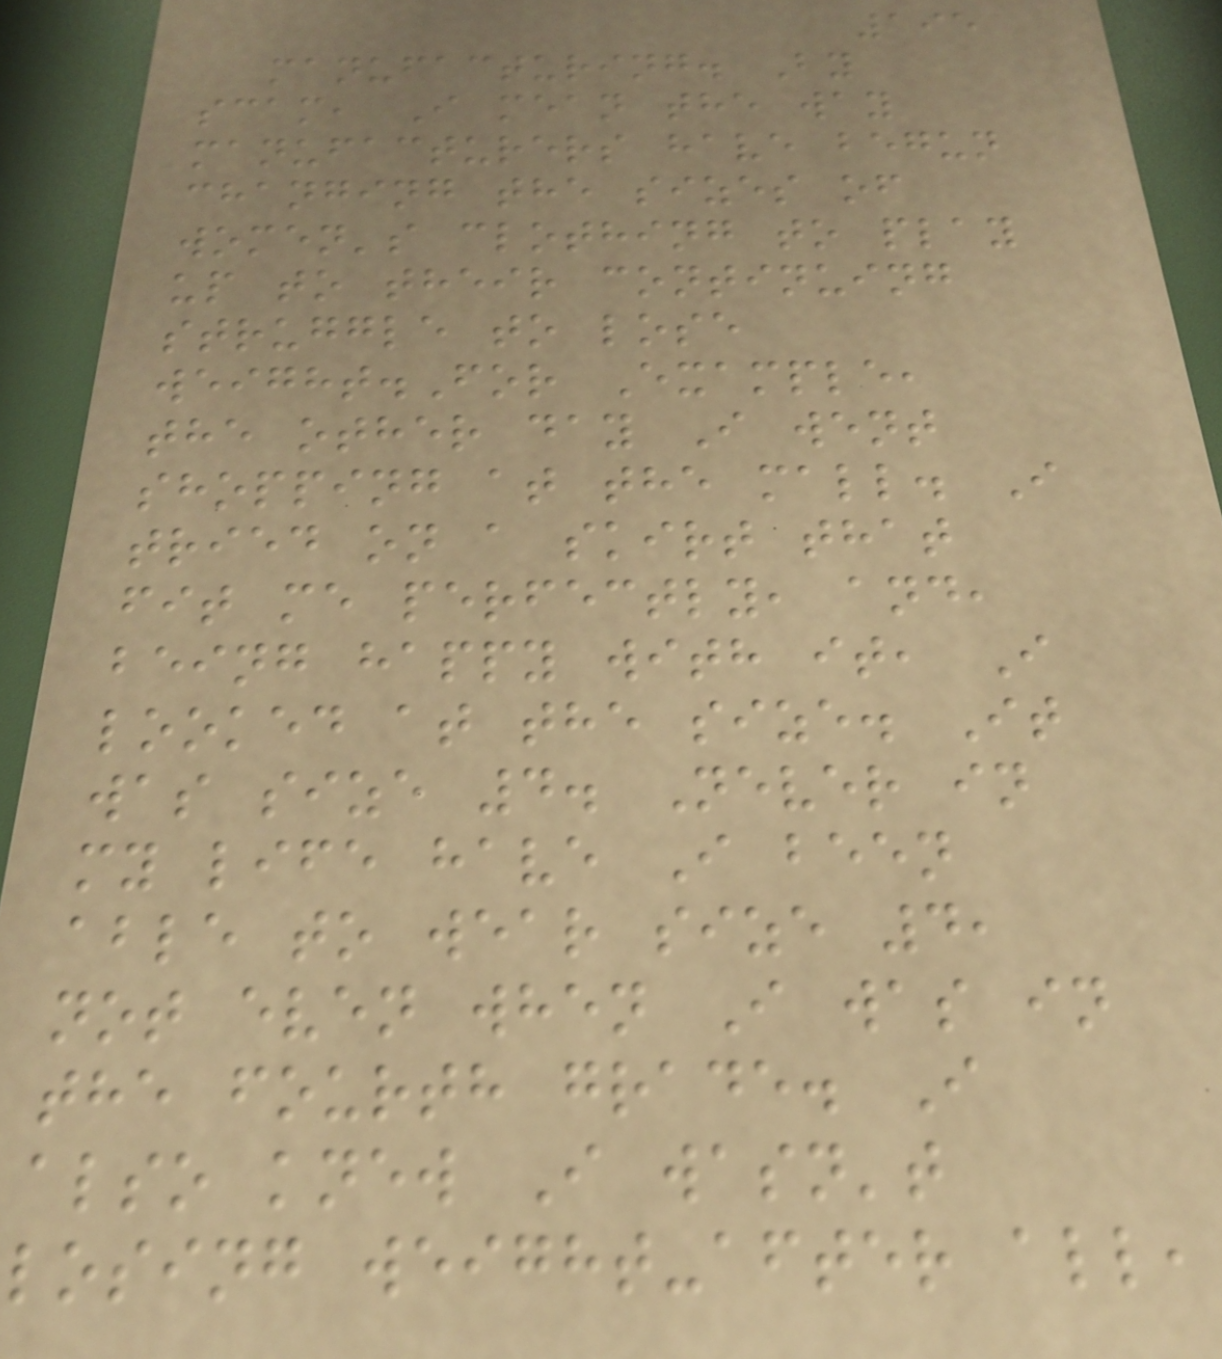195
manufacturing. By
scam, I mean the way
manufacturers have begun
changing the sizes of
women's clothing to play
up to their continuing
struggle to lose
weight.For Example,
the other day I went
shopping at the mall. I
tried on a skirt that
fit me perfectly, and,
being happy with it, I
looked at the size. It
was size 4. Never in
my life have I been
able to wear size 4,
not even when I was in
the fourth grade. I
also knew I wasn't
losing weight-after all,
